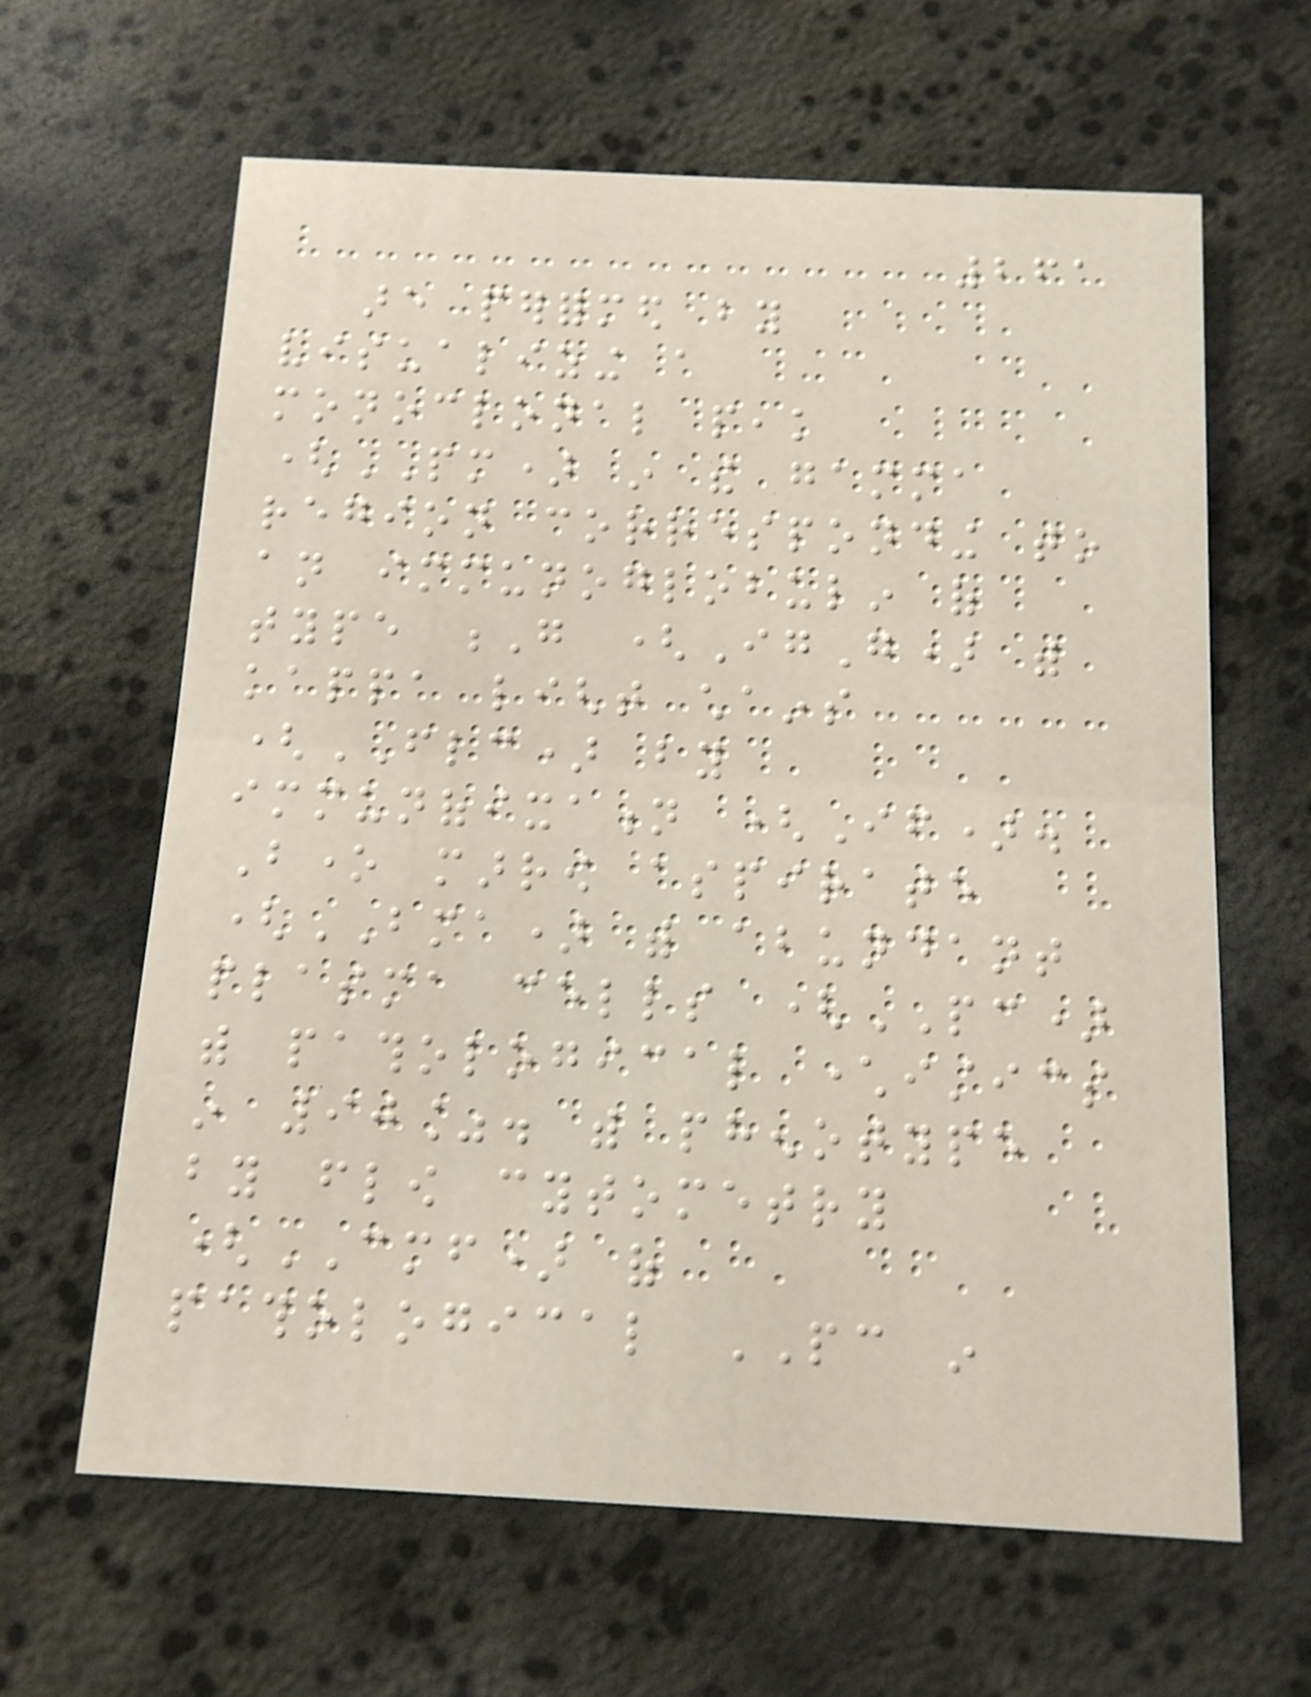261
are performed by
visualizing a
monoclonal peak
(PM) in the gamma
region corresponding to
an immunoglobulin of
type G (IgG) with
kappa light chains
(FLC) by
immunofixation (If).
Bone marrow aspirate
(BMA) with abundant
plasma cells (PC)
with pathological characteristics
in 90%. with phenotype
by flow cytometry
(CMF) of
pathological PC in
